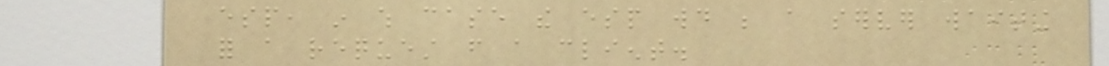esp, in which case the esp would be a server waiting
for a request from a client.
